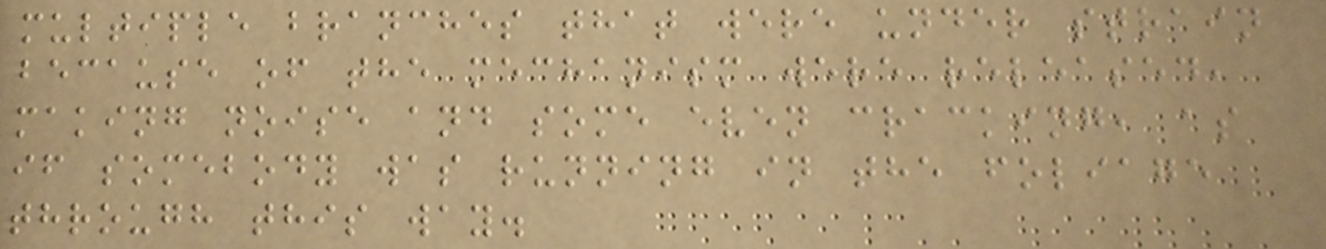multiple branches that were under strain
because of the mechanism were released,
making noise and some even cracking, as
if somebody was running in the foliage
through this way.
